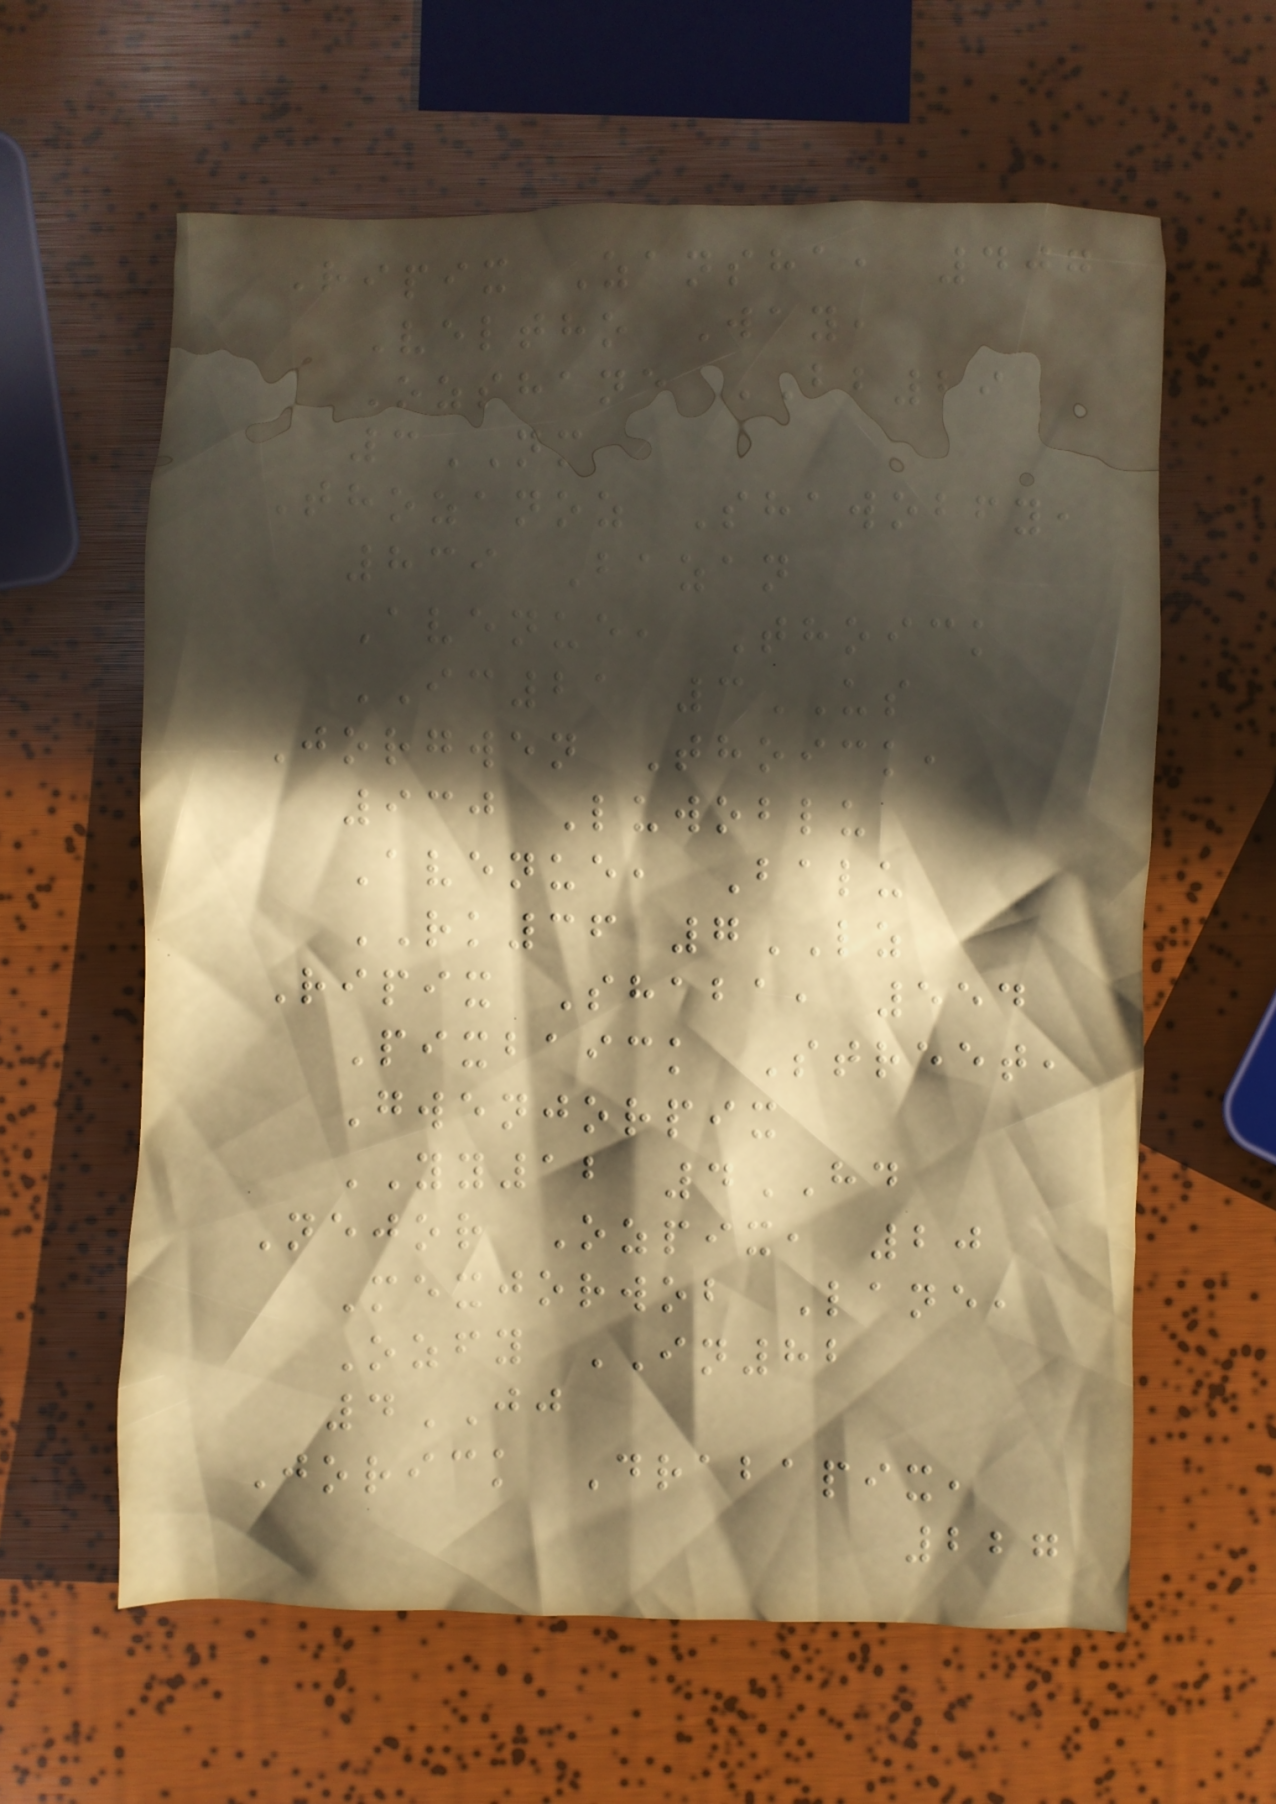Ripix Zansha, 407
Veltho Way,
Ozshane BB29
3NM
Thozanoz Shawobfy,
839 Bazan
Avenue, Thoick
IC21 3US
Jorgwen Thoick,
930 Luwoblu
Avenue, Balu
RK36 7LZ
Ripix Shaba, 554
Pixbaick Street,
Gwenjorpix
YY12 4HD
Nejor Ozpix, 20
Mexjorwob Lane,
Ozfy IN82
4JJ
Jorick Drabapix,
227
